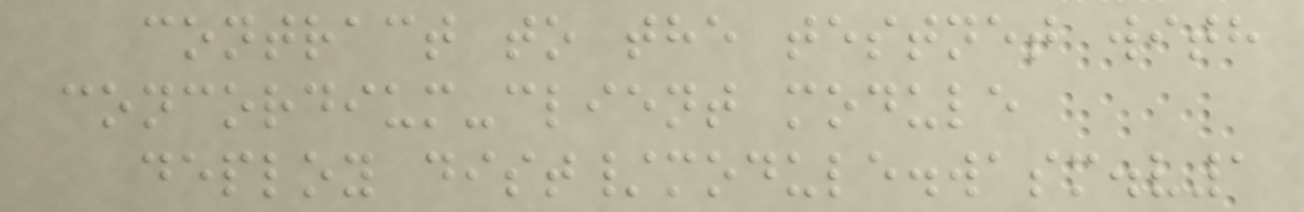contract to the testnet with
concordium-client module
deploy dist/module.wasm.v1
